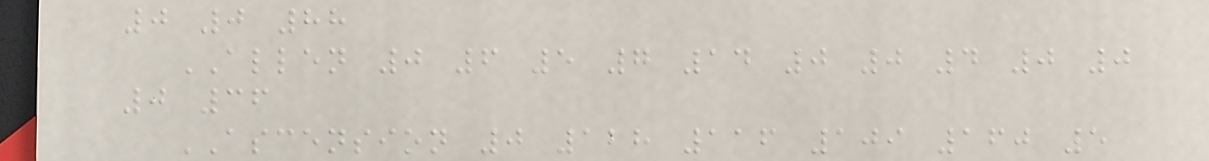0 0 88
ALLEN 0 6 5 7 14 0 0 4 0 0
0 36
ASCENSION 0 128 116 109 160 5
